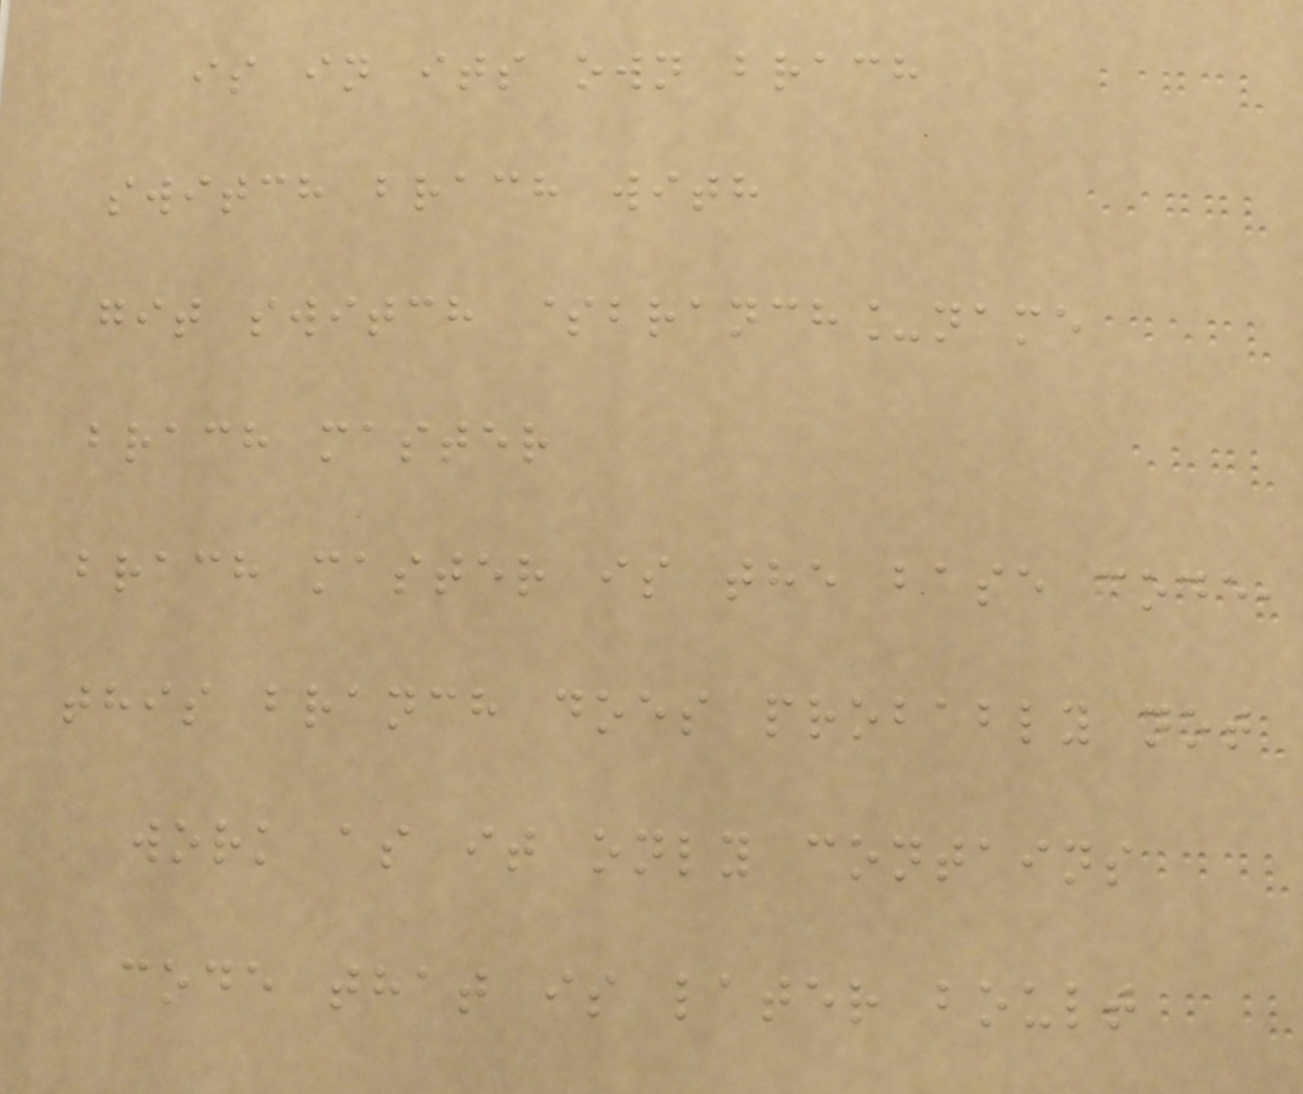is in its own brach
switch brach with
git switch $branch_name
brach master
brach master is the base code,
this branch does probably not
work as it only contains
code that is later boult
